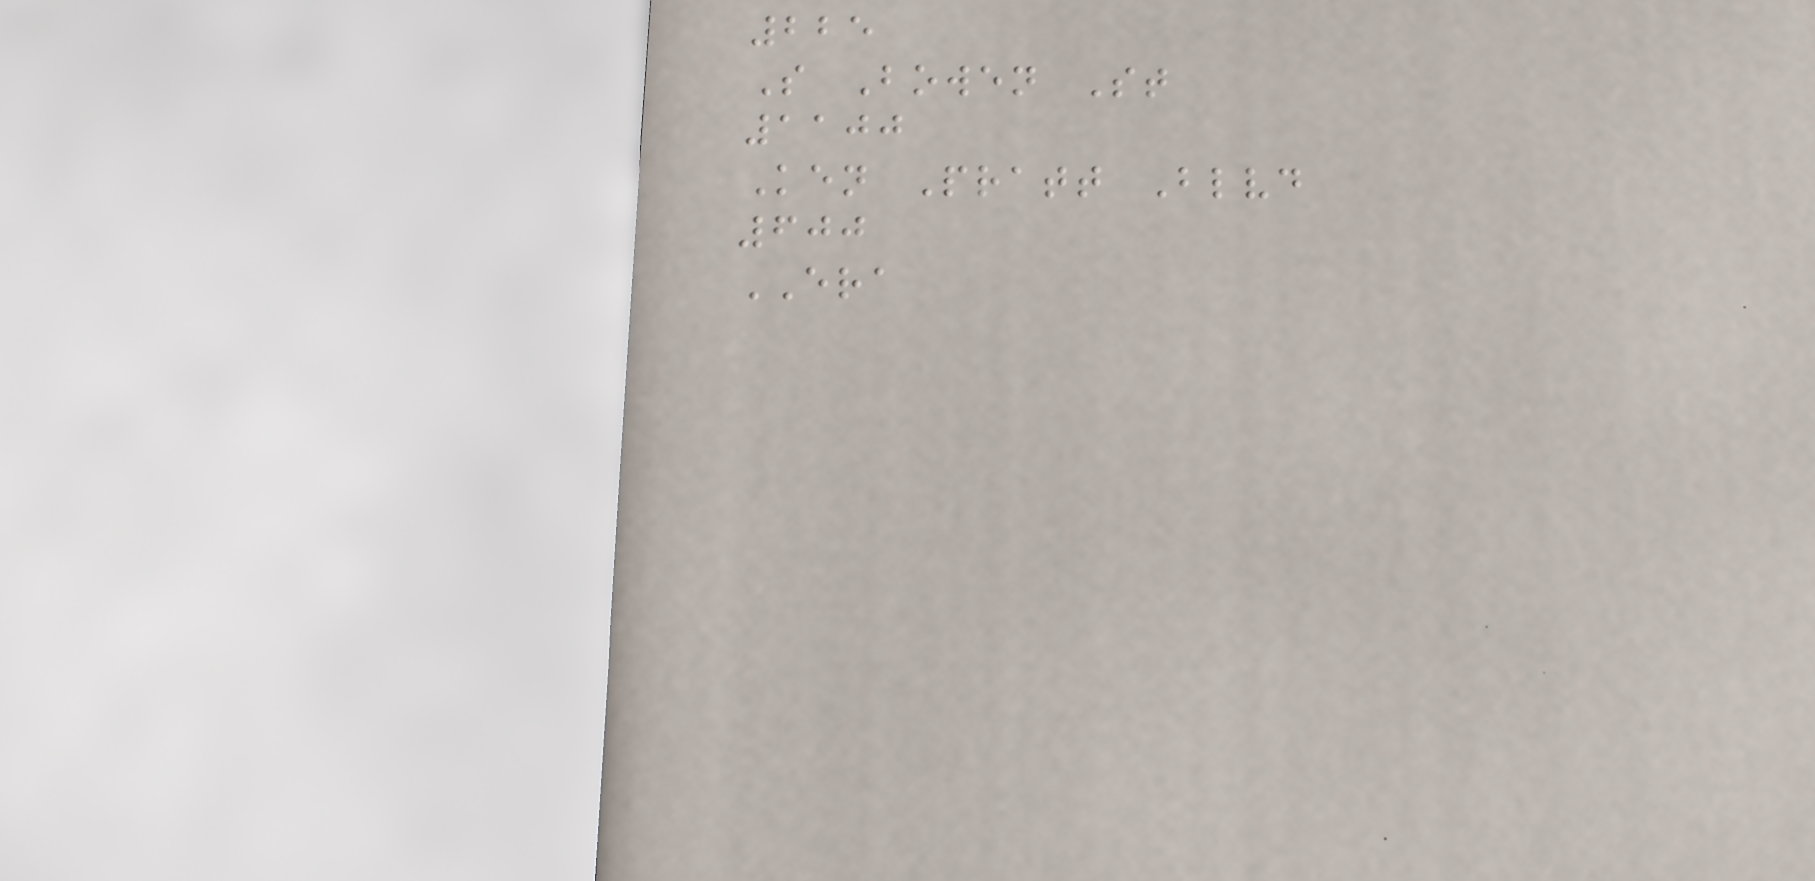225
S Bowen St
1100
Ken Pratt Blvd
600
ERA
